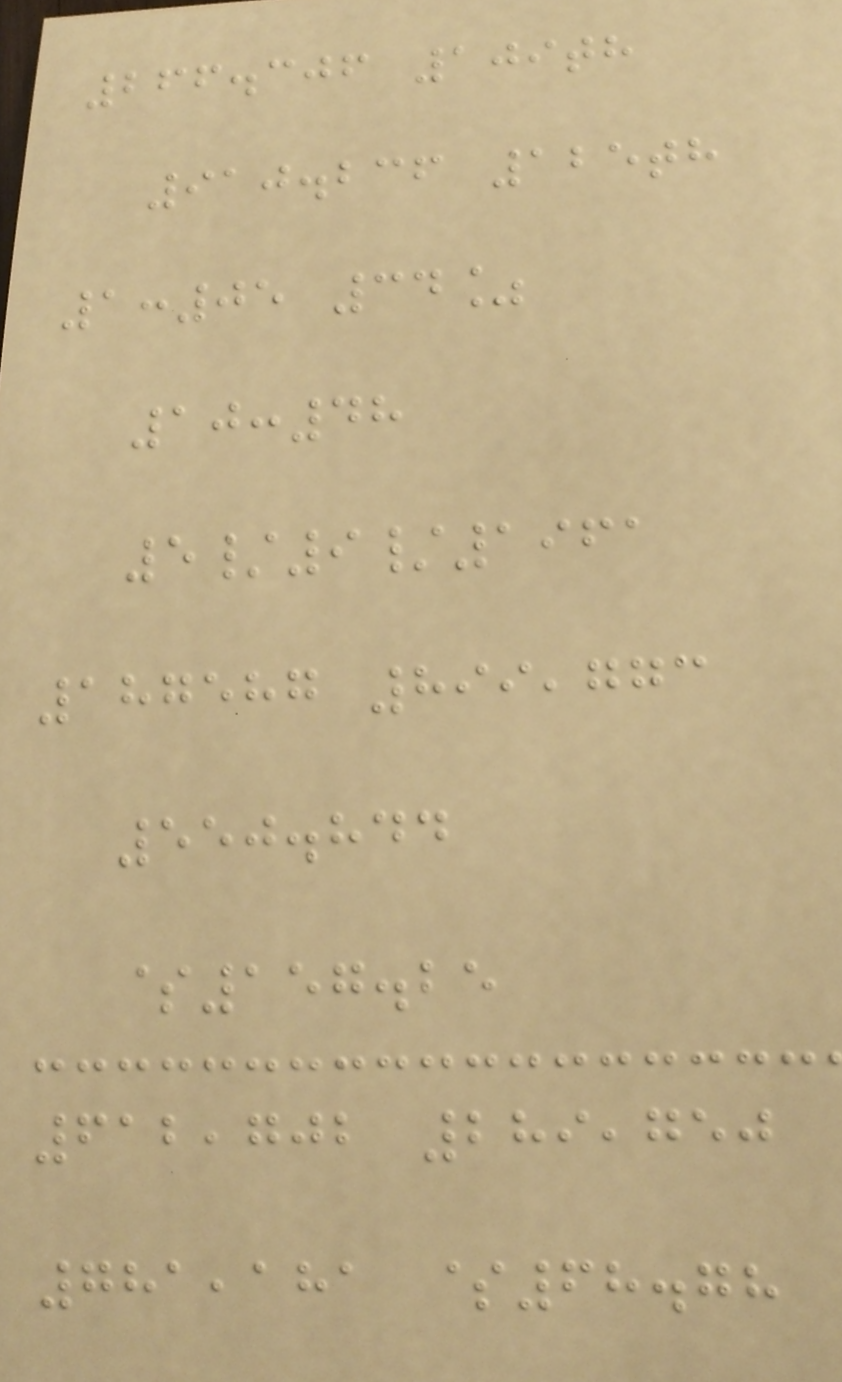266.306 109th
910.236 125th
1:05 34%
10:48
5/9/1961
187587 899,773
550.844
$157.25
612,702 289,750
781,181 $68.78
